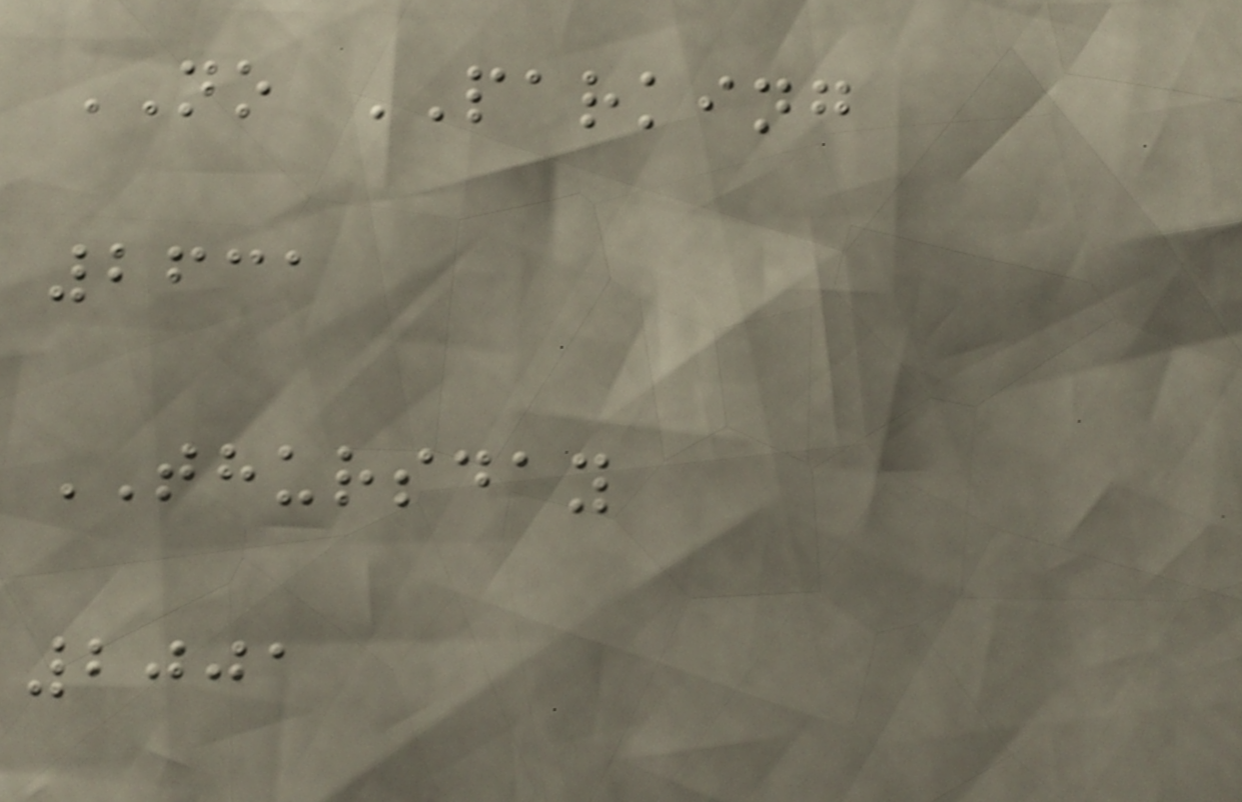NO PARKING
2631
THURSDAY
2001
